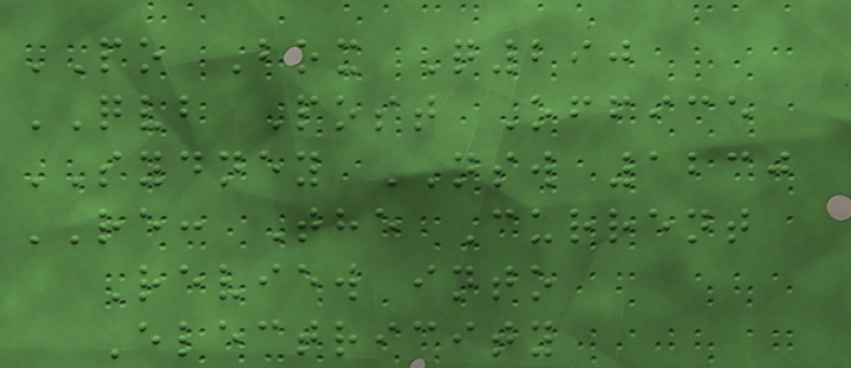PO Box Q290
QVB Post Office
SYDNEY NSW 1230
RE: The Current
Review into
Electricity
